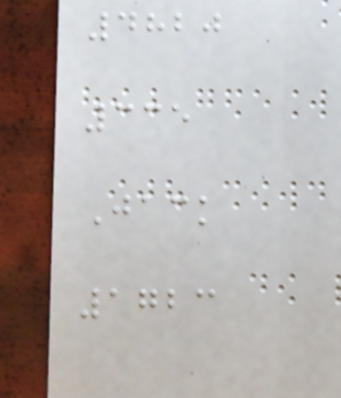4820
335
Jack
1723
